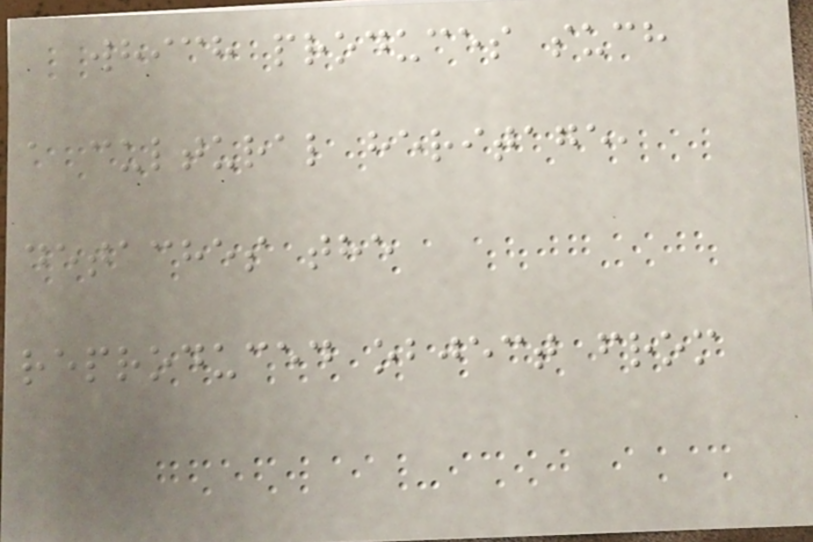which produces such
a cultural heritage,
detaches the
reproduced object from
